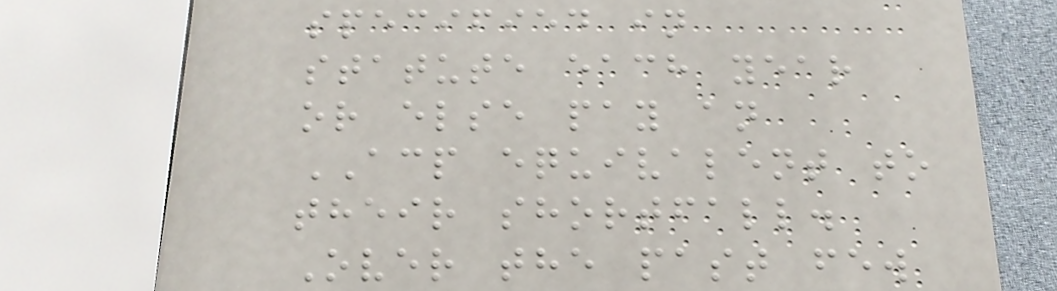specified in
statute each year
or else pay an
ACP equivalent to
their shortfall.
Over the past few
